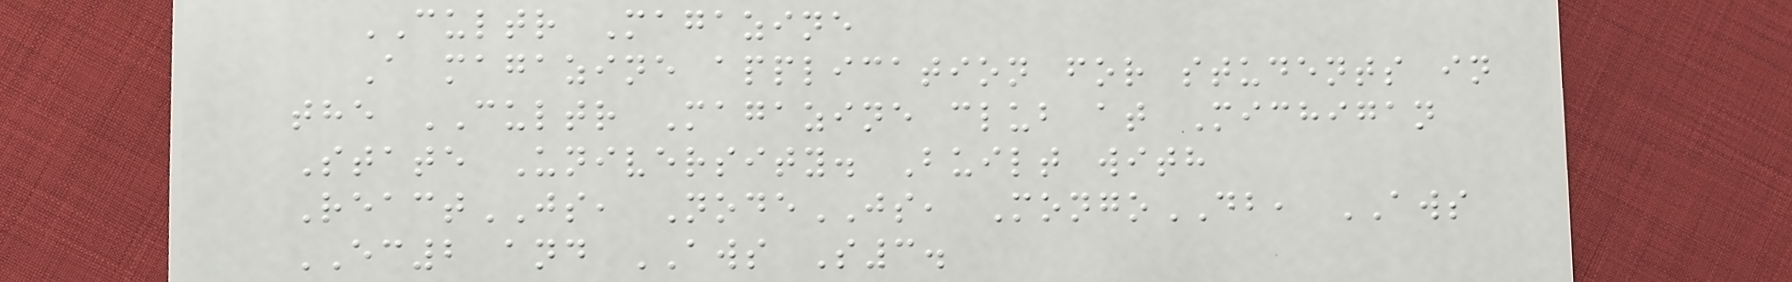CULTR Magazine
A magazine application for students in
the CULTR Magazine club at Michigan
State University. Built with
ReactJS, NodeJS, MongoDB, AWS
EC2 and AWS S3.
